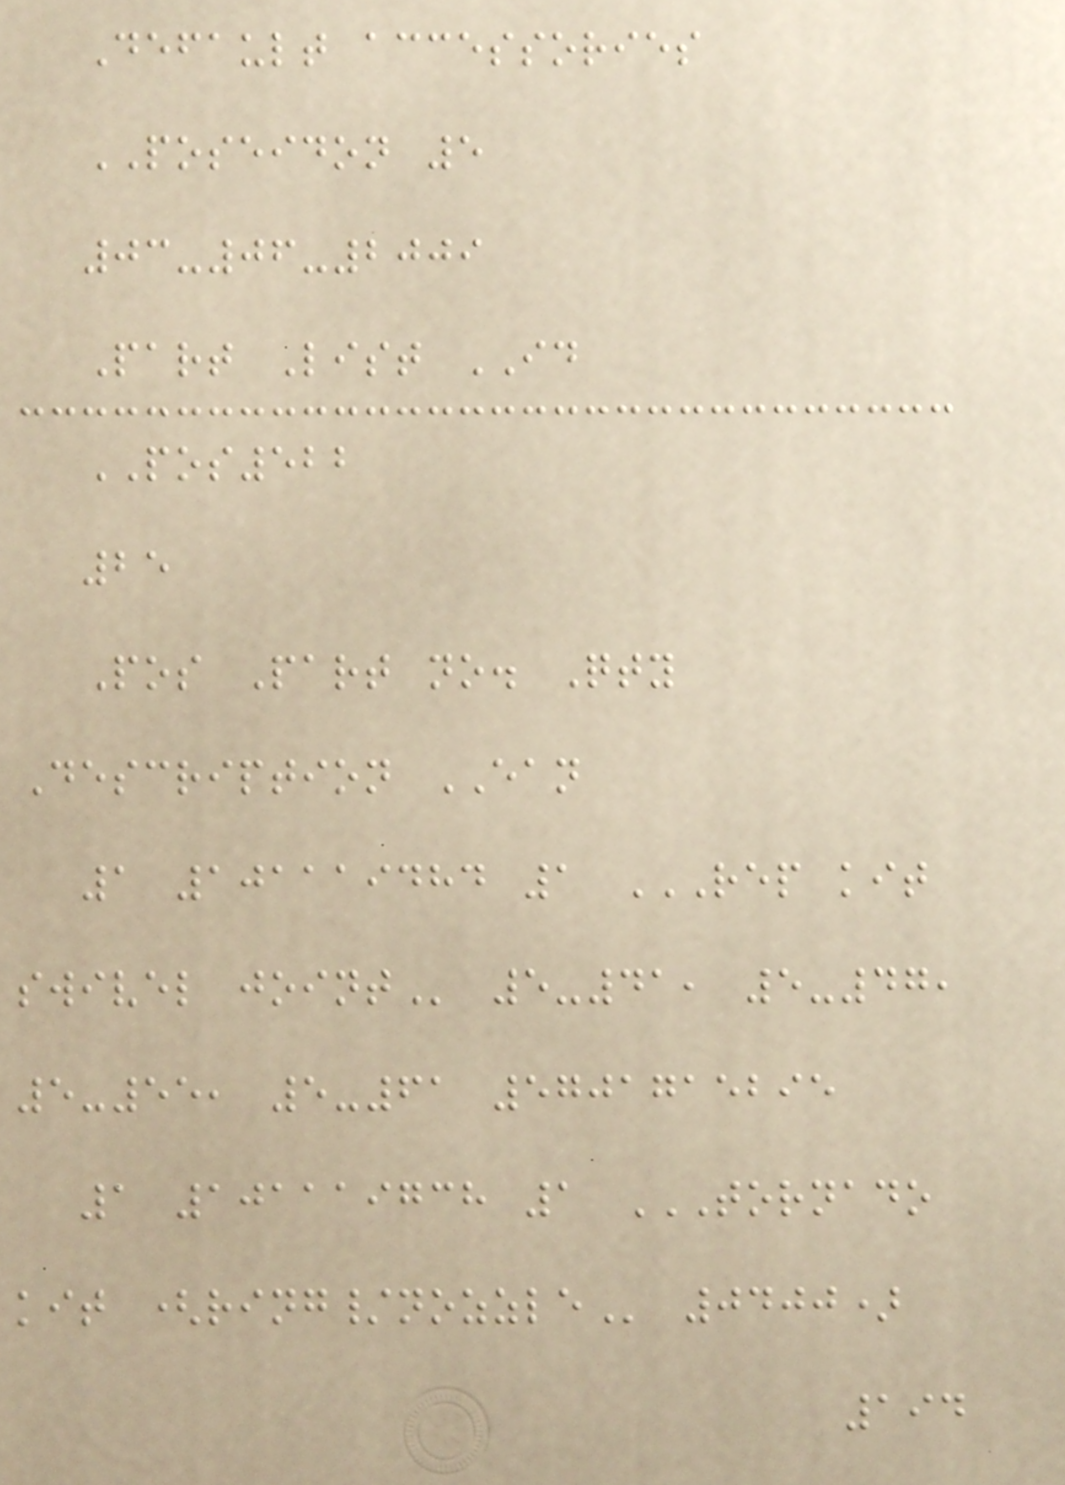Default accessories
POSEIDON 5
03-06-2009
Part List ID
POS522
25
Pos Part no. Qty
Description EAN
1 101119484 1 REP KIT
SWIVEL JOINT 5-41, 5-47,
5-55, 5-61 5701715295
1 101119738 1 TORNADO
KIT (RING/NOZZLE 0400)
194
